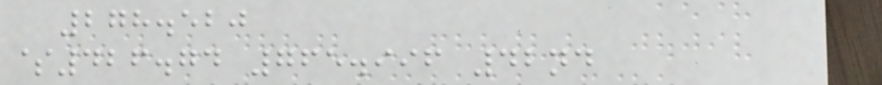278.520
$426.74 765.996 42nd
